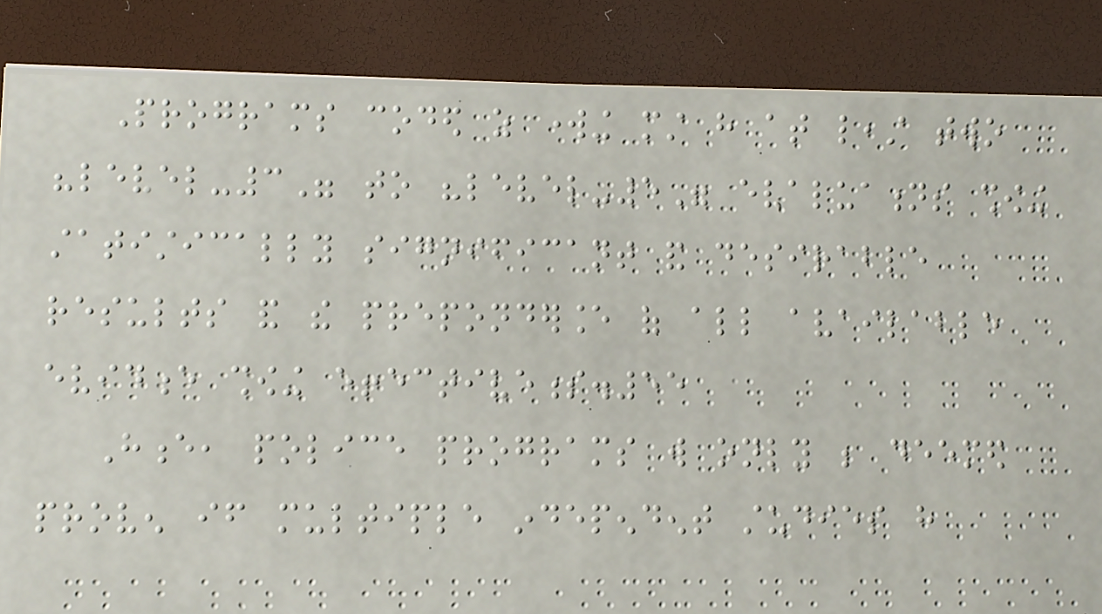Programs coded as working must have at least two
"level-3" to "level-5" evaluations showing
statistically significant and desirable
results and the preponderance of all available
evidence showing effectiveness.55
Hence, police programs will only be deemed
proven if multiple independent studies have
